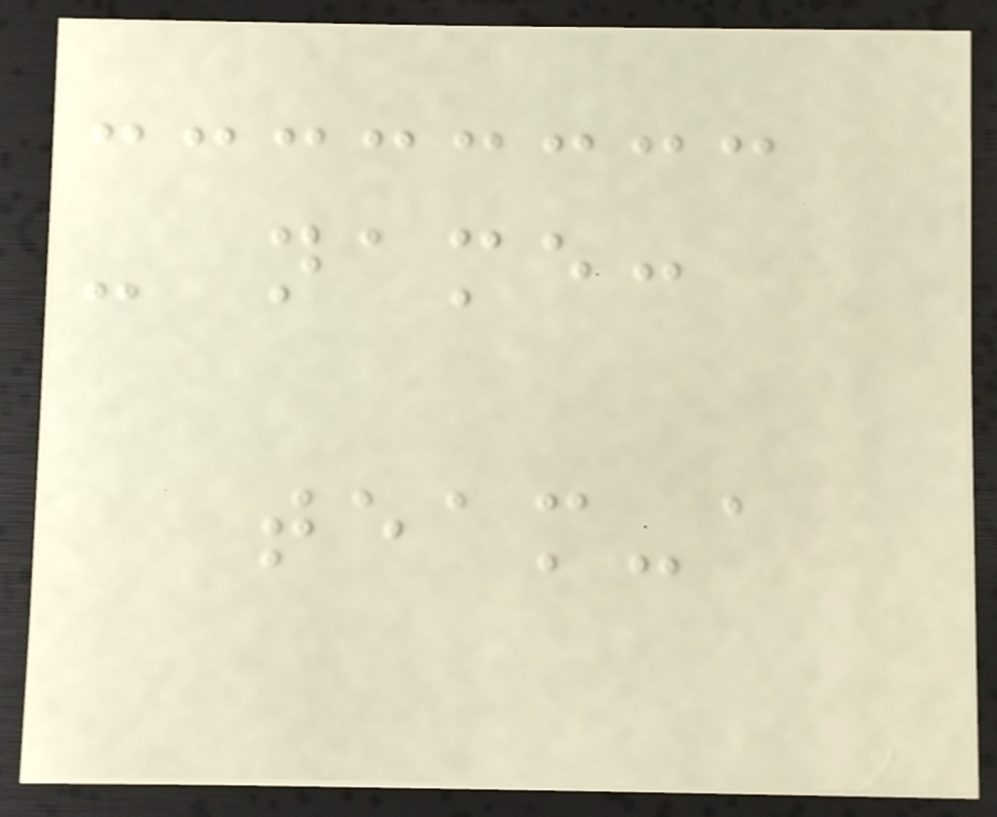- name:
team-a
